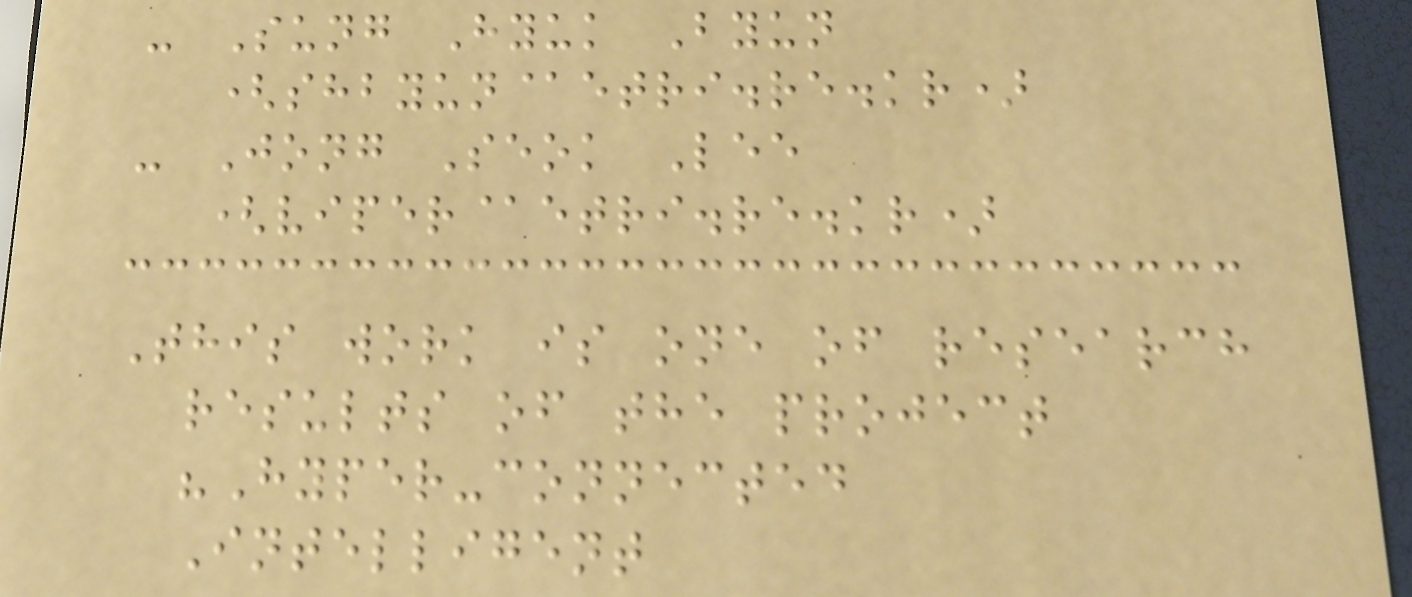- Sung Hyuk Byun
(shbyun@etri.re.kr)
- Jong Seok Lee
(viper@etri.re.kr)
This work is one of research
results of the project
"Hyper-connected
Intelligent
